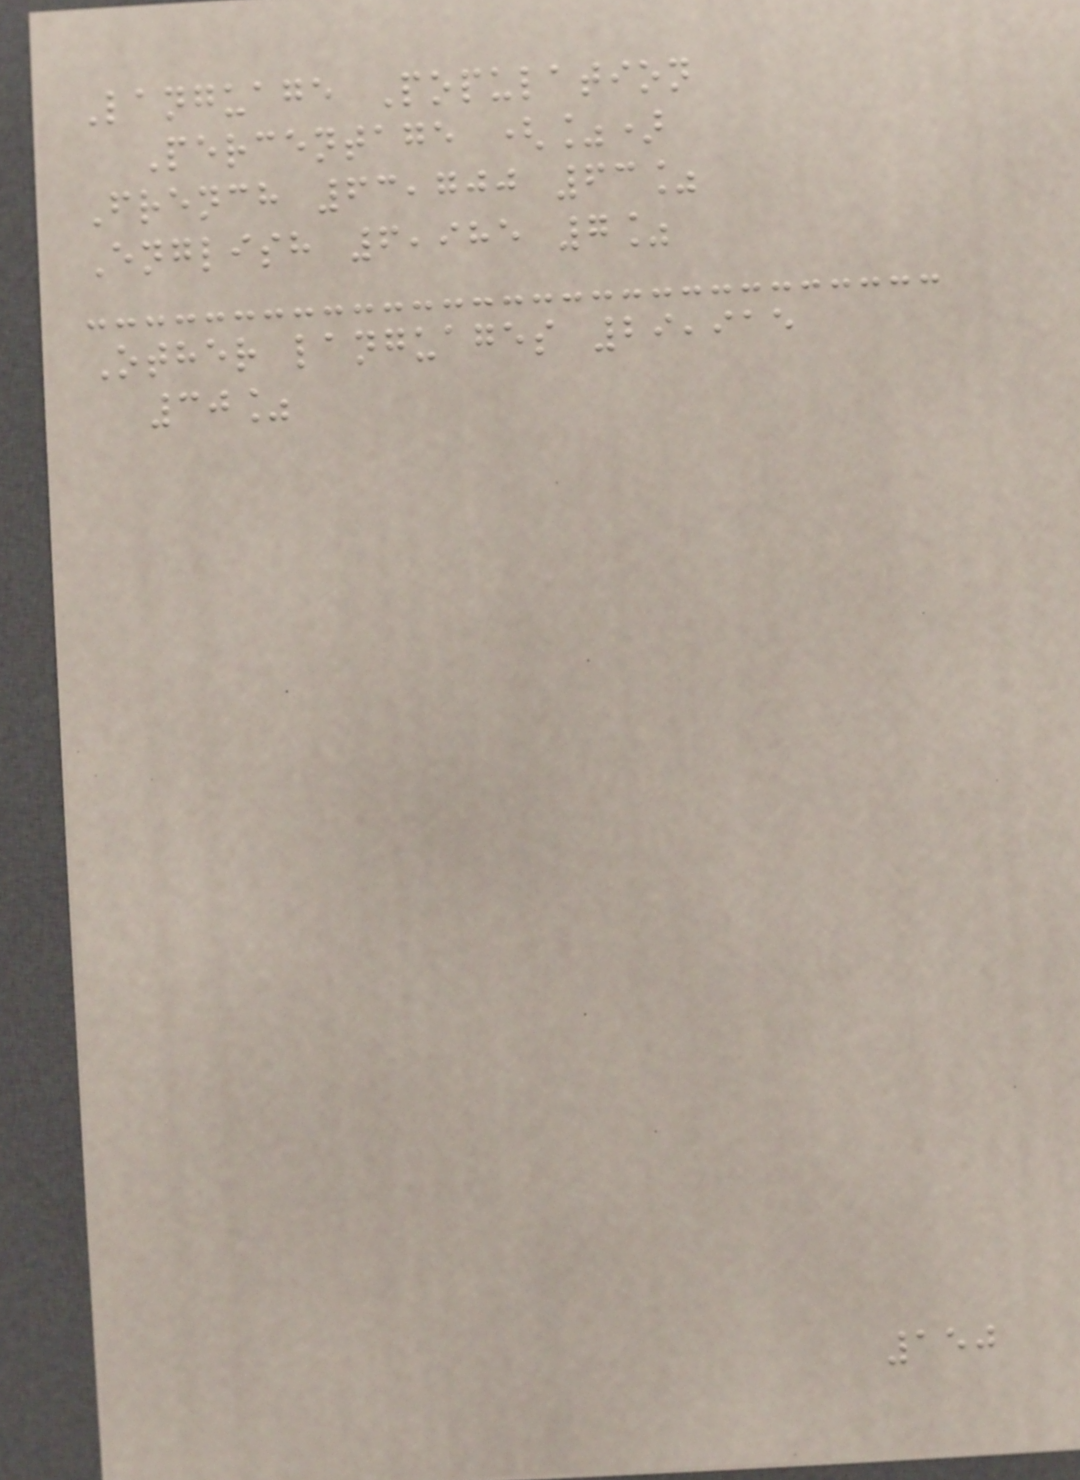Language Population
Percentage (%)
French 63,700 63%
English 6,985 7%
Other languages 29,915
30%
150
